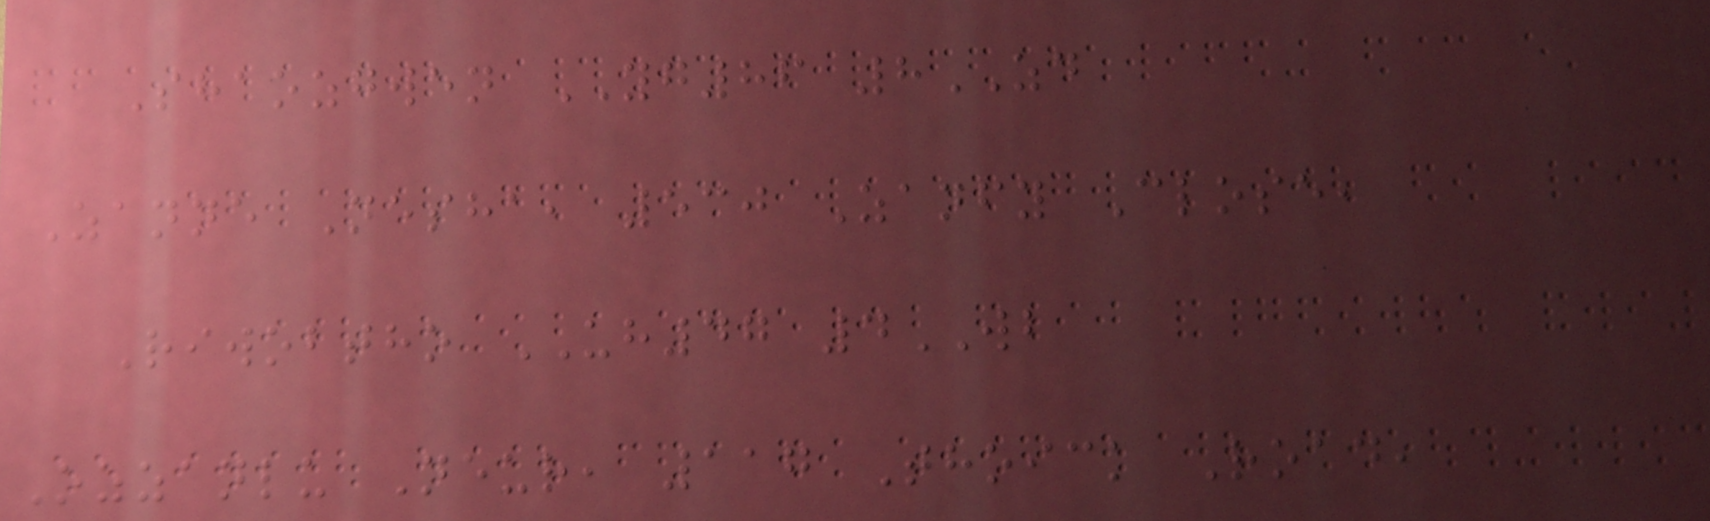Shaozgwen YG86 8ZD
Zanne Nesha, 530 Zanfy Close,
Riwobtho UH47 4WB
Ozzanlu Neur, 117 Thoick Road,
